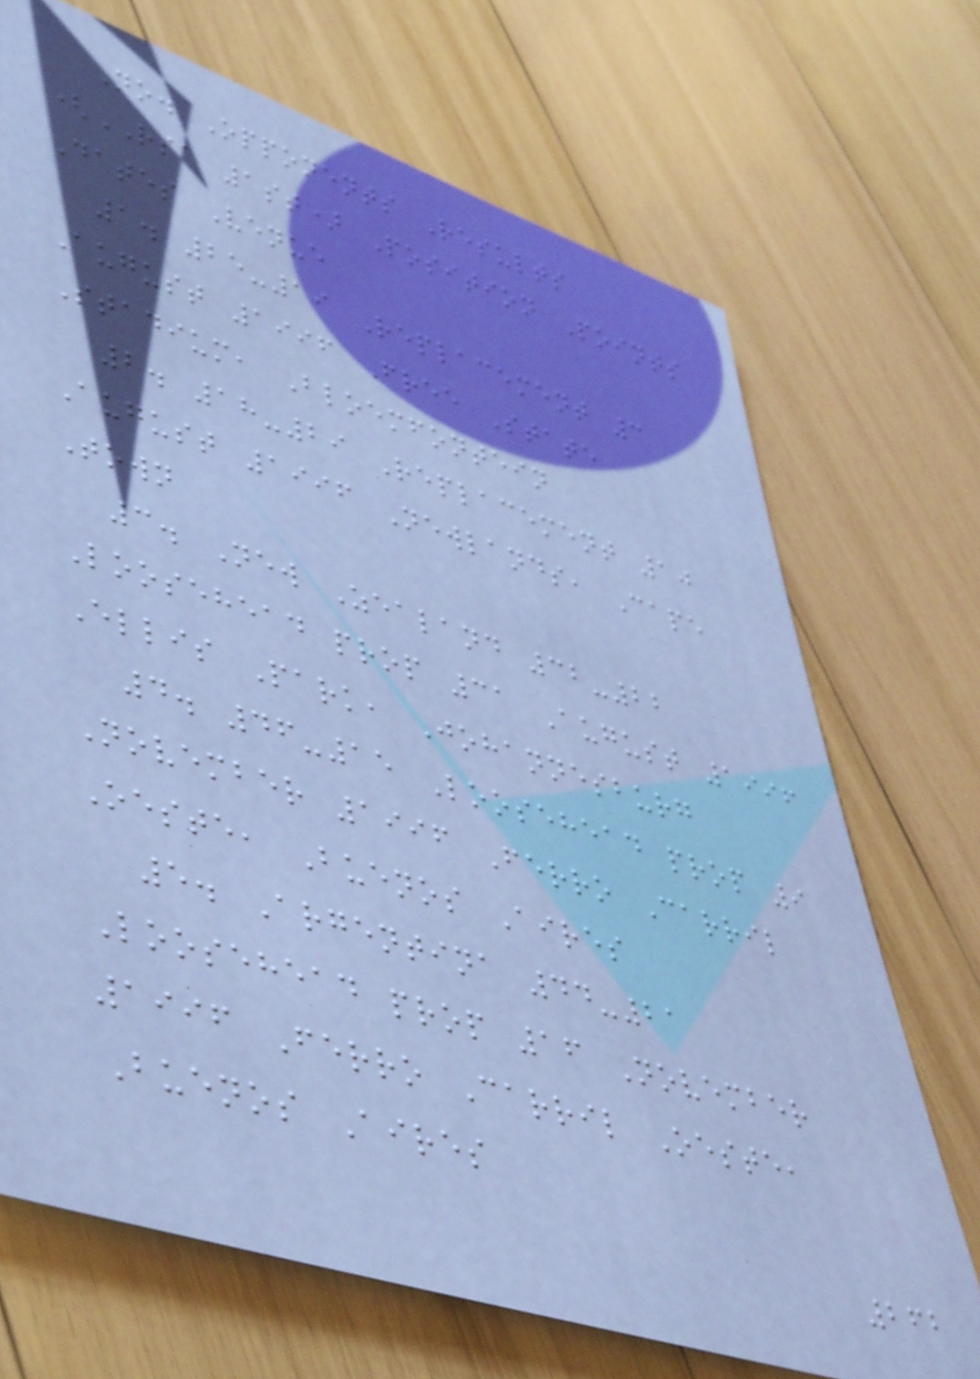No. Opponents Results
(RSA 1st) Position Points
Dates Venue
1. 25-19 Replacement 3
August 1996 Free State
Stadium, Bloemfontein
2. 18-29 Replacement 10
August 1996 Newlands, Cape
Town
3. New Zealand 32-22
Loosehead prop 31 August 1996
Ellis Park, Johannesburg
4. 46-15 Loosehead prop 9
November 1996 Ferro Carril
Oeste, Buenos Aires
5. Argentina 44-21
Loosehead prop 16 November
1996 Ferro Carril Oeste,
Buenos Aires
262
